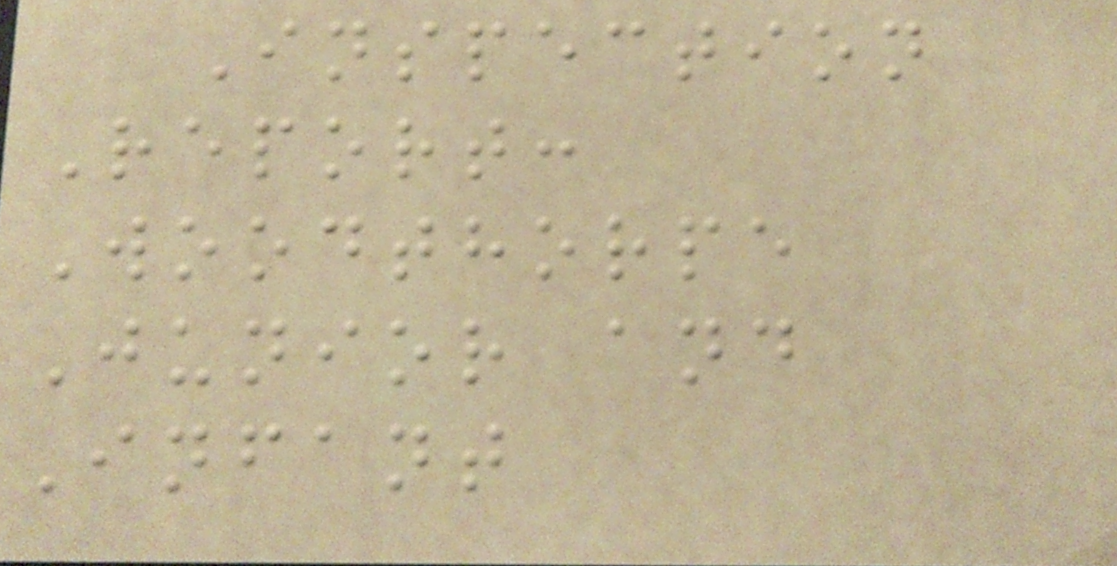Inspection
Report:
Woodthorpe
Junior and
Infant
